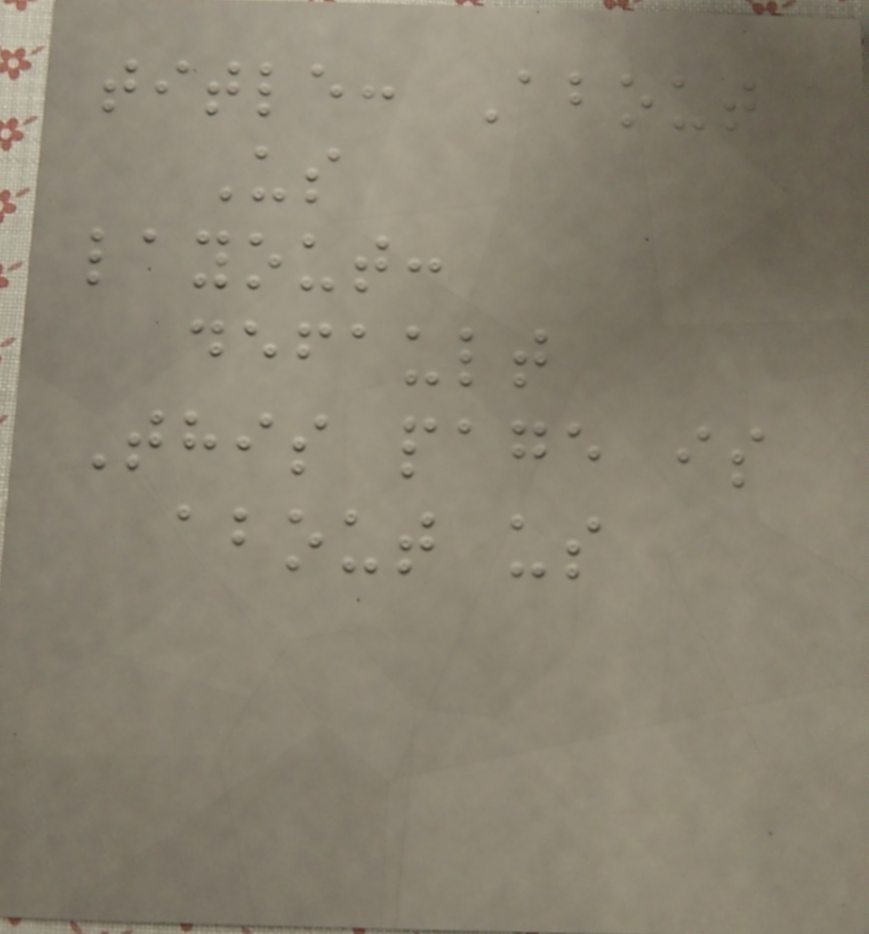title: About
Us
layout:
default
This page is
about us
